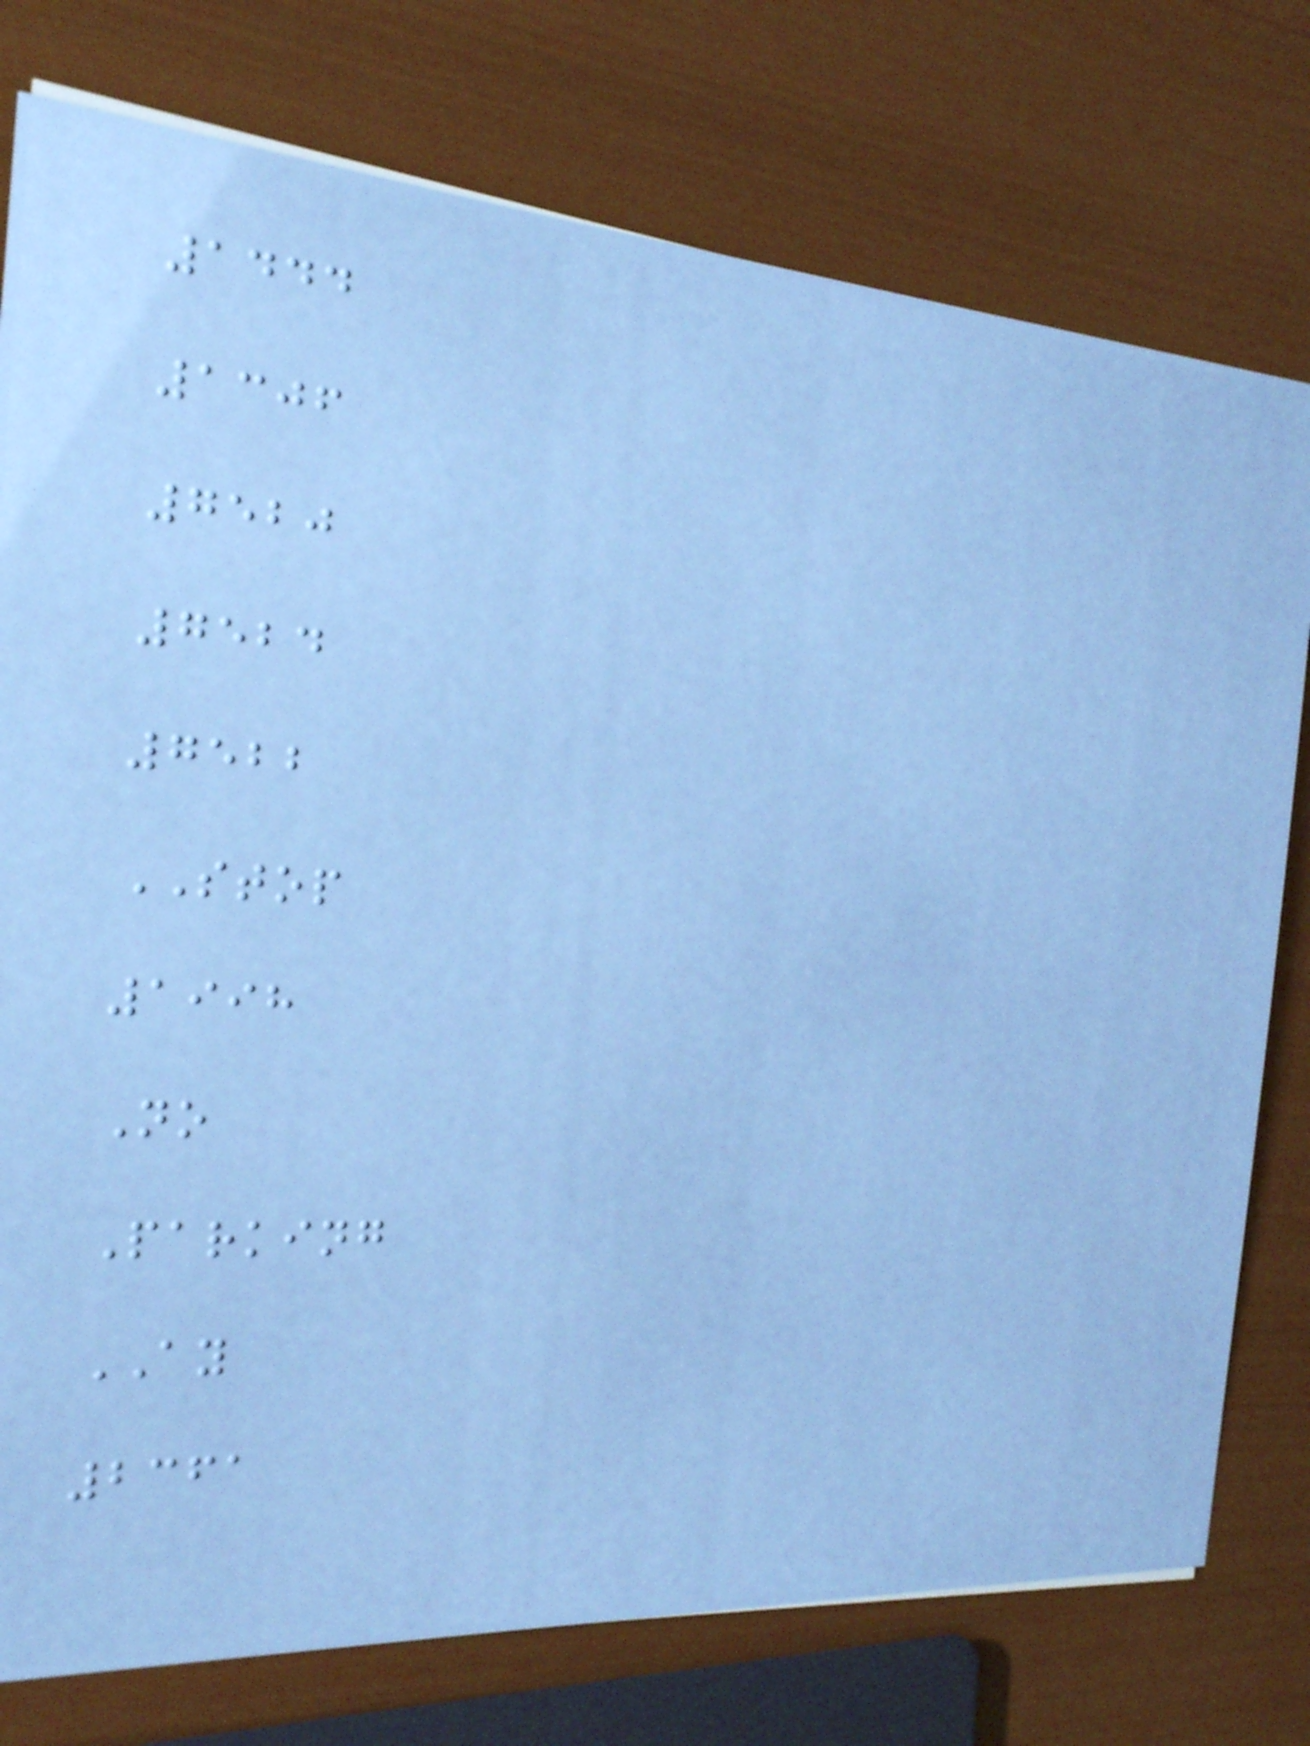1444
1306
7520
7524
7522
STOP
1998
No
Parking
AY
2361
